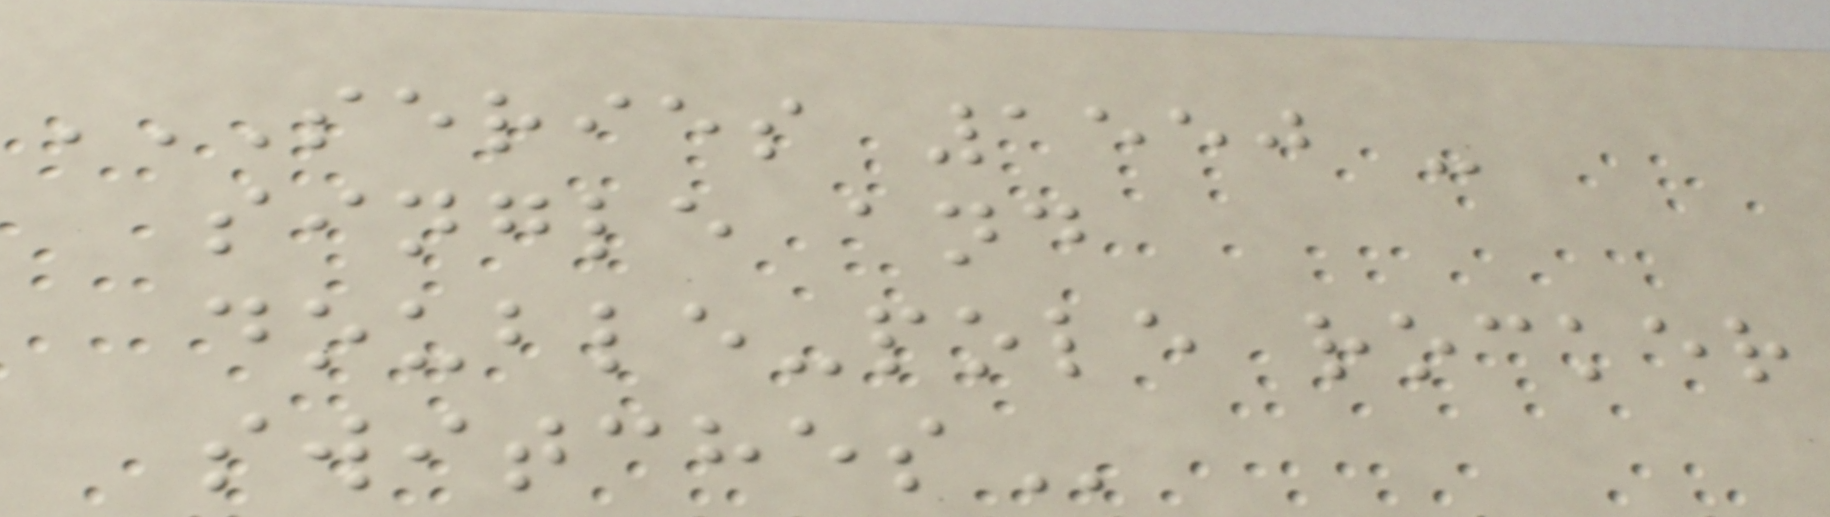SERIES 1550 -
SINGLE AND
DOUBLE-POLE ROCKER
SWITCHES
